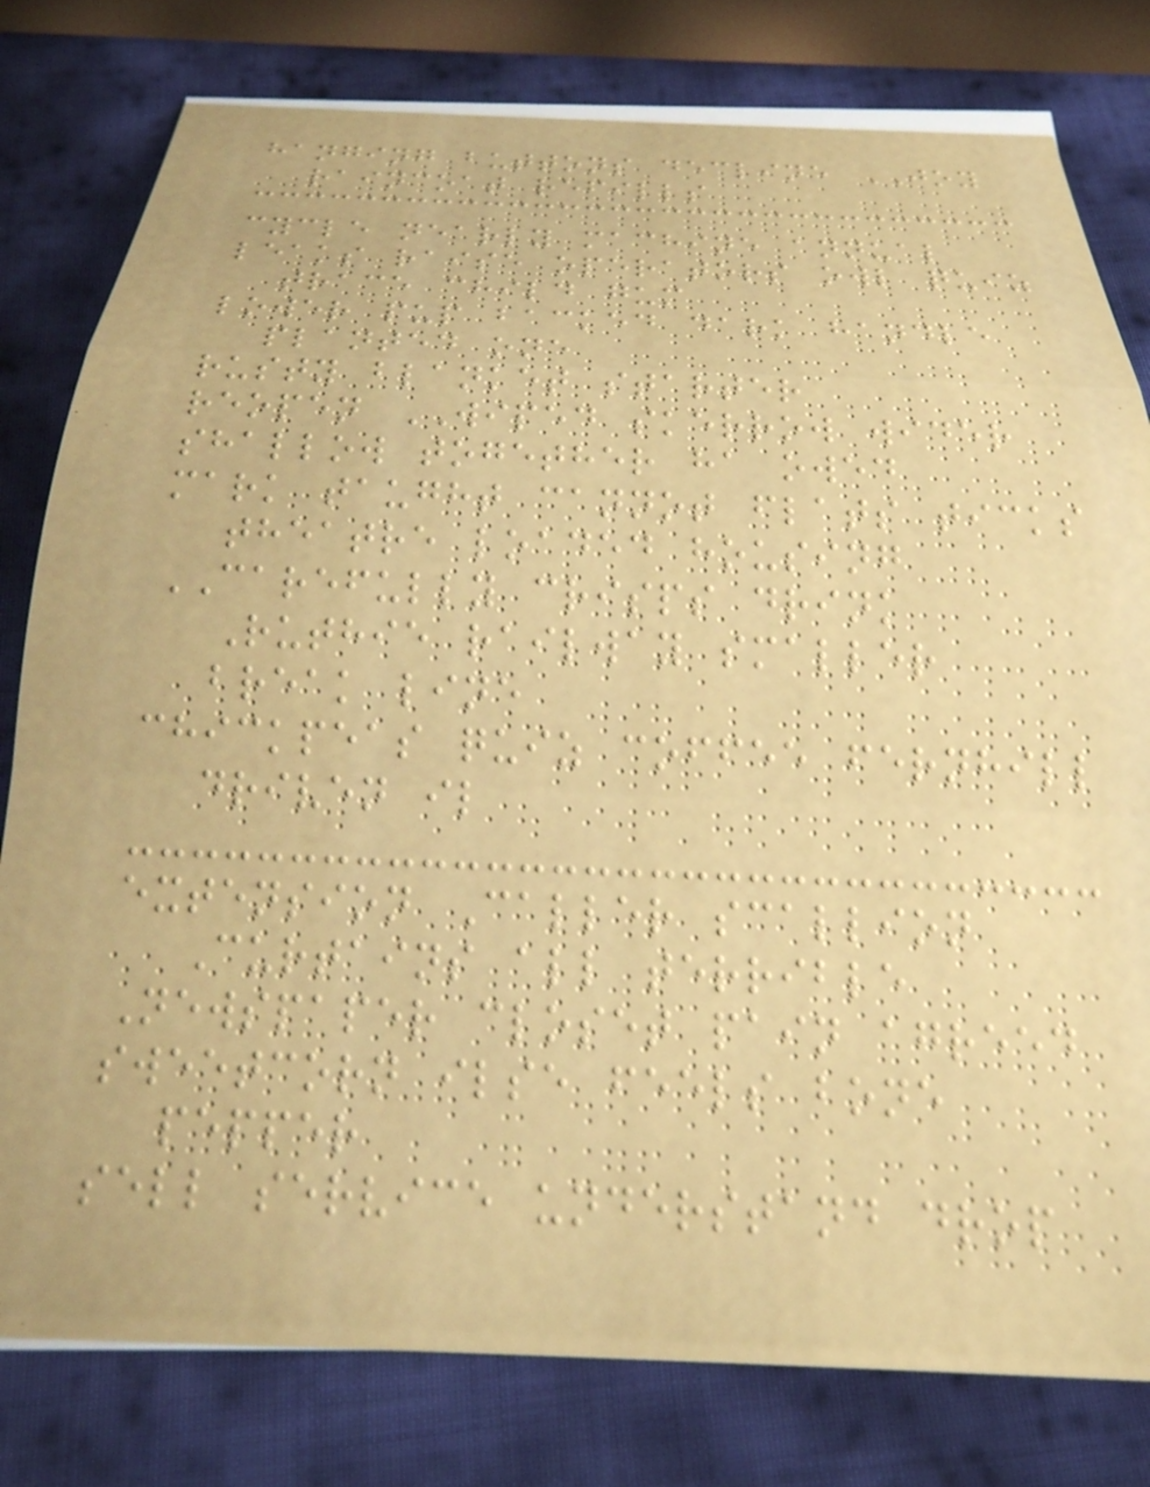hanging buttons decline JOY
raincoat refills
cycle nearly machine annual
leaks raise operators owl quiz
trace child gum
lower pup backed dark handle
planted one
rusty blanket starter
reopen WIPED skerrow wider
shallow together ha owed
mark taught cannot flats ticks
theatre loaded housing
CAREFULLY crisps drink
Ruthie railway smaller
break line
chickpeas quiz coffee fernhill
driven il
extension Caller scallion
Curtains all terrible
Newspaper closet pain agreed
sweetcorn ilse feels bone
pepper
sell service understand drop
